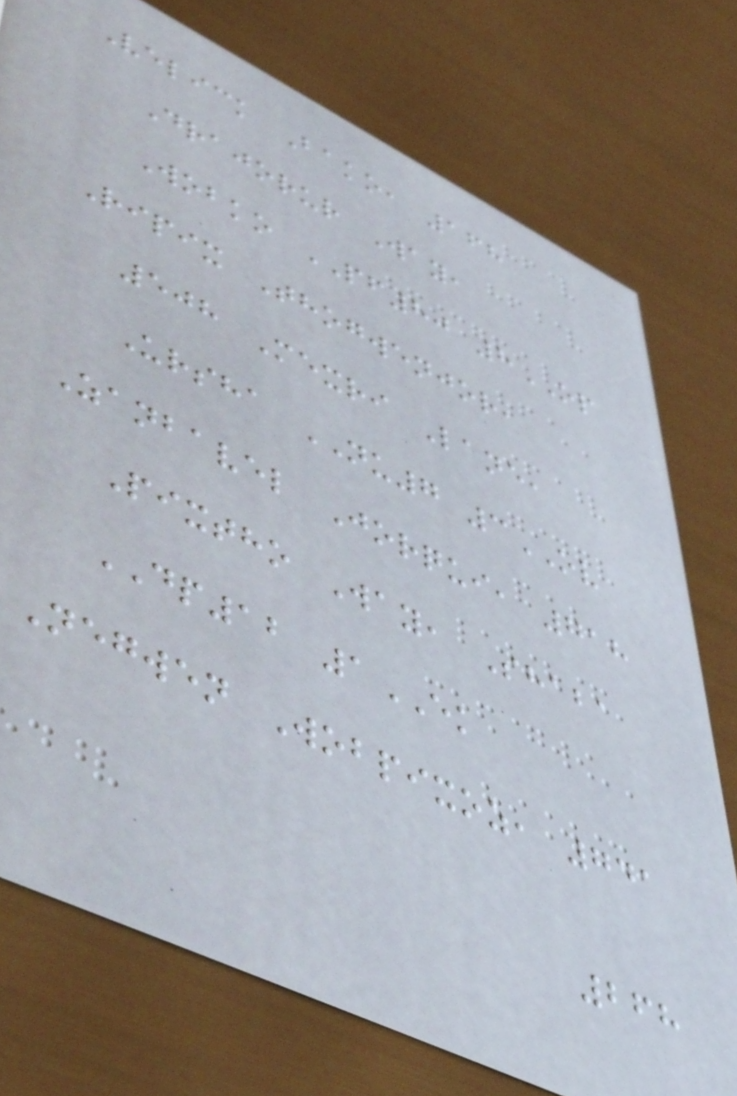Velick Bako, 168
Drajorur Way,
Wobko PF80 8OP
Ripix Thogwenjor,
508 Mexri Lane,
Ursha NU7 3OV
Zanbavel Jorqui, 718
Pixtho Way, Shaba
DP12 1EK
Negwen Wobpixoz, 741
268
